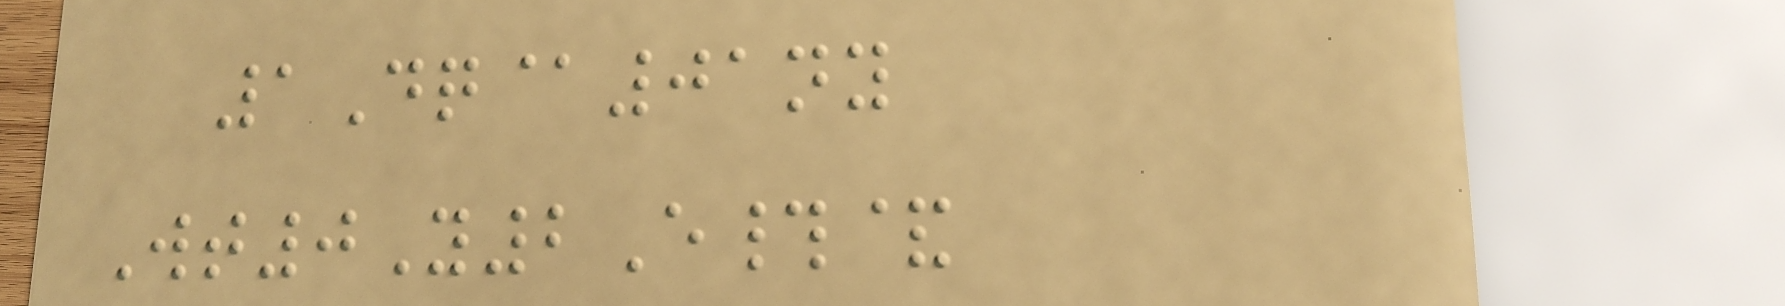1Dq@01ny
Wt0Y2E#&
